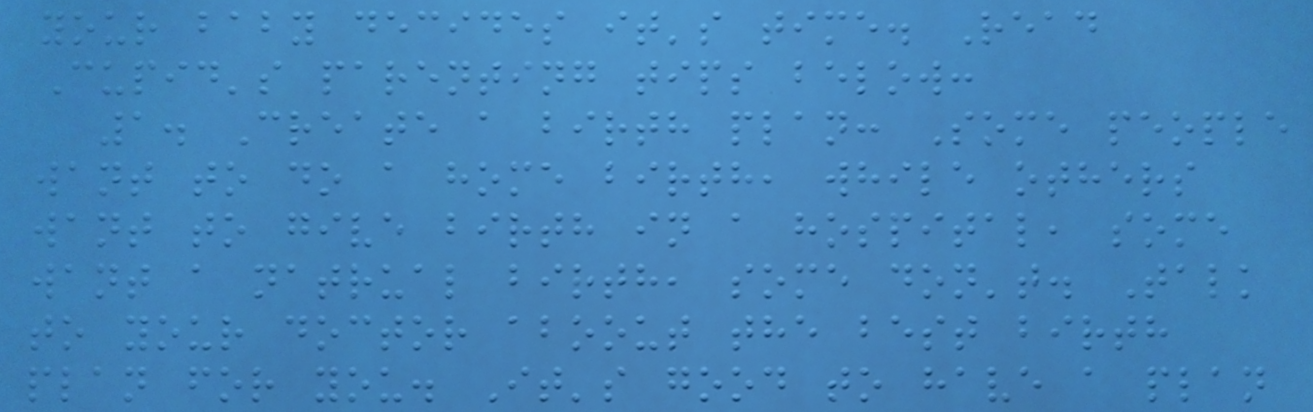your baby decides it's time. Read
Cupid's parenting tips below:
1. Create a birth plan: Some people
want to do a home birth, while others
want to give birth in a hospital, some
want a natrual birth, some don't. Talk
to your doctor aboout the best birth
plan for you. It's good to have a plan
